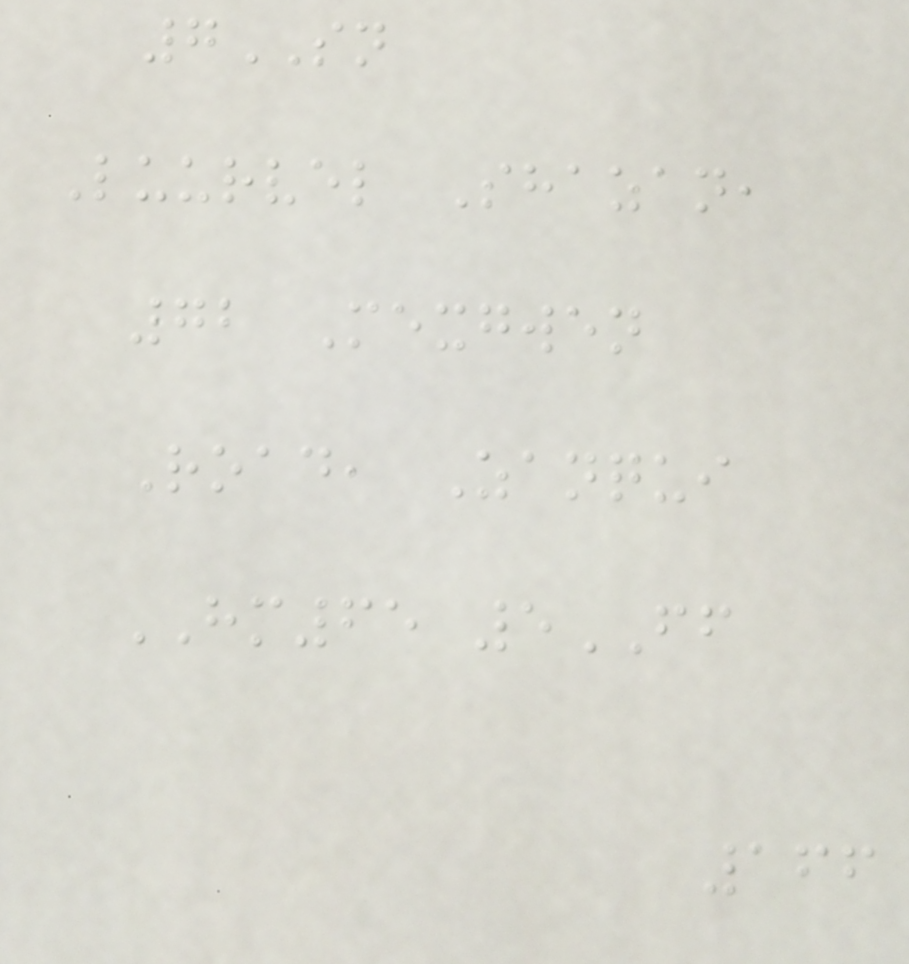7SN
Luurvel Shazan,
72 Mexgwen
Road, Zanqui
HM65 5FF
166
